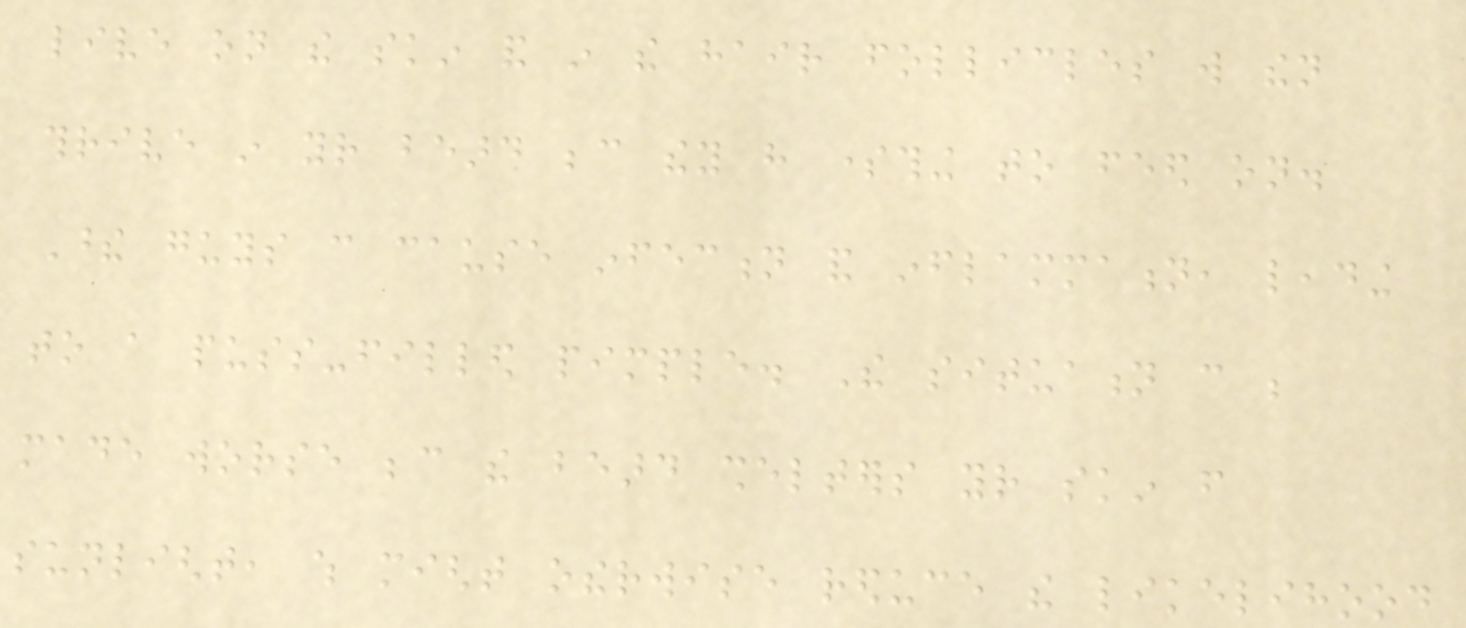live on the skin and in the hair follicles will then
thrive in your beard because they have something to feed on.
These guys can cause infection and inflammation, leading
to a puss-filled pimple. The situation can be
made worse because the beard shelters your skin from
sunlight, which might otherwise reduce the likelihood
